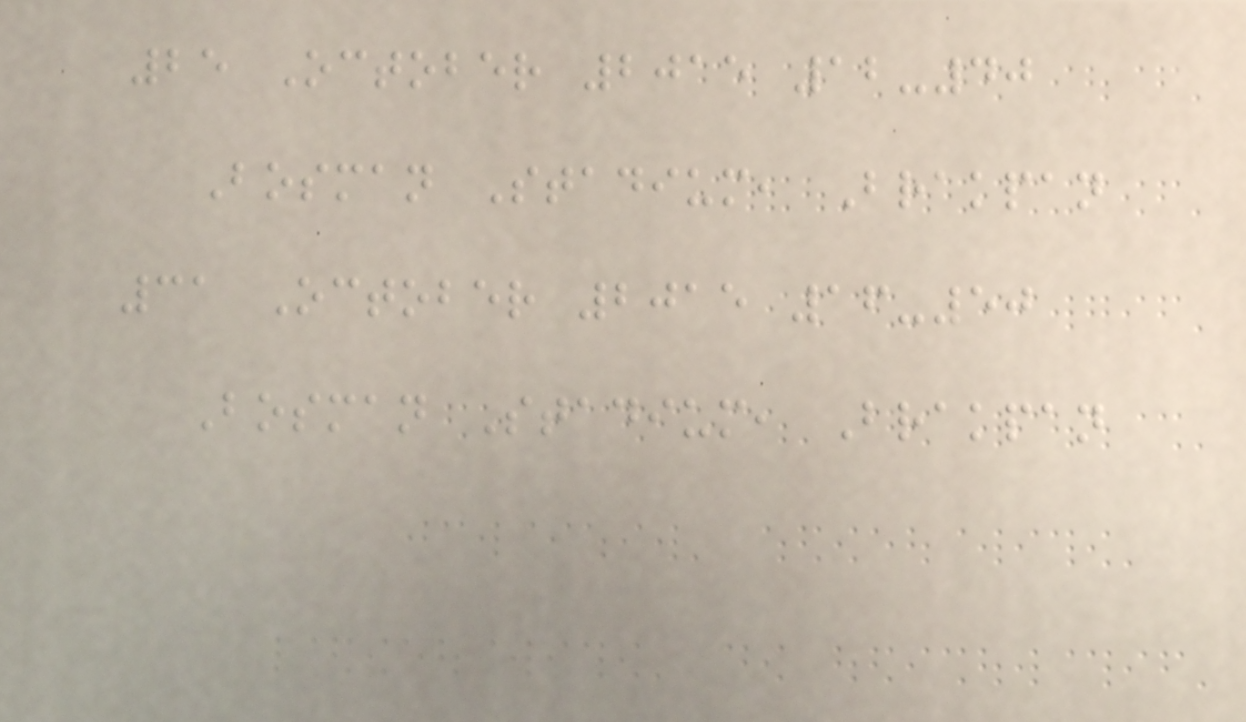25 October 2015 12-40
Bosman Stadium, Brakpan
31 October 2015 16-50
Bosman Stadium, Brakpan
